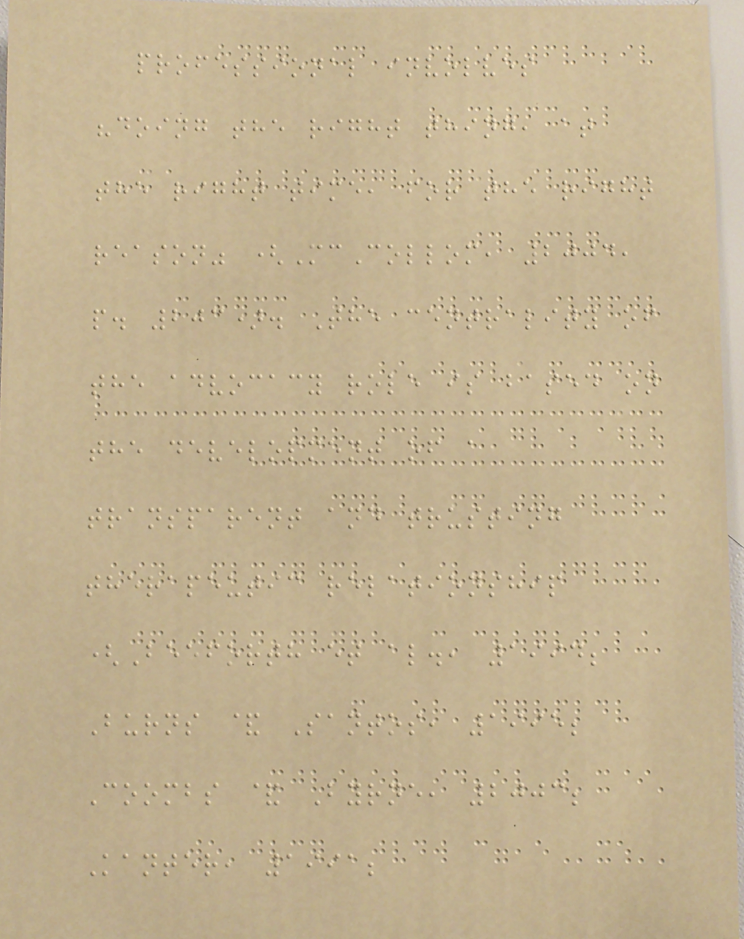professional involves
"doing the right thing, at
the right time, for the right
reason" (McCollom, 2004,
p. 203). The centrality of
the advocacy role is based on
the development of a
transparent and trusting
therapeutic relationship
(Beeforth et al., 1994;
Burns & Santos, 1995;
Coombs & Byrne, 2003;
Kanter, 1991;
